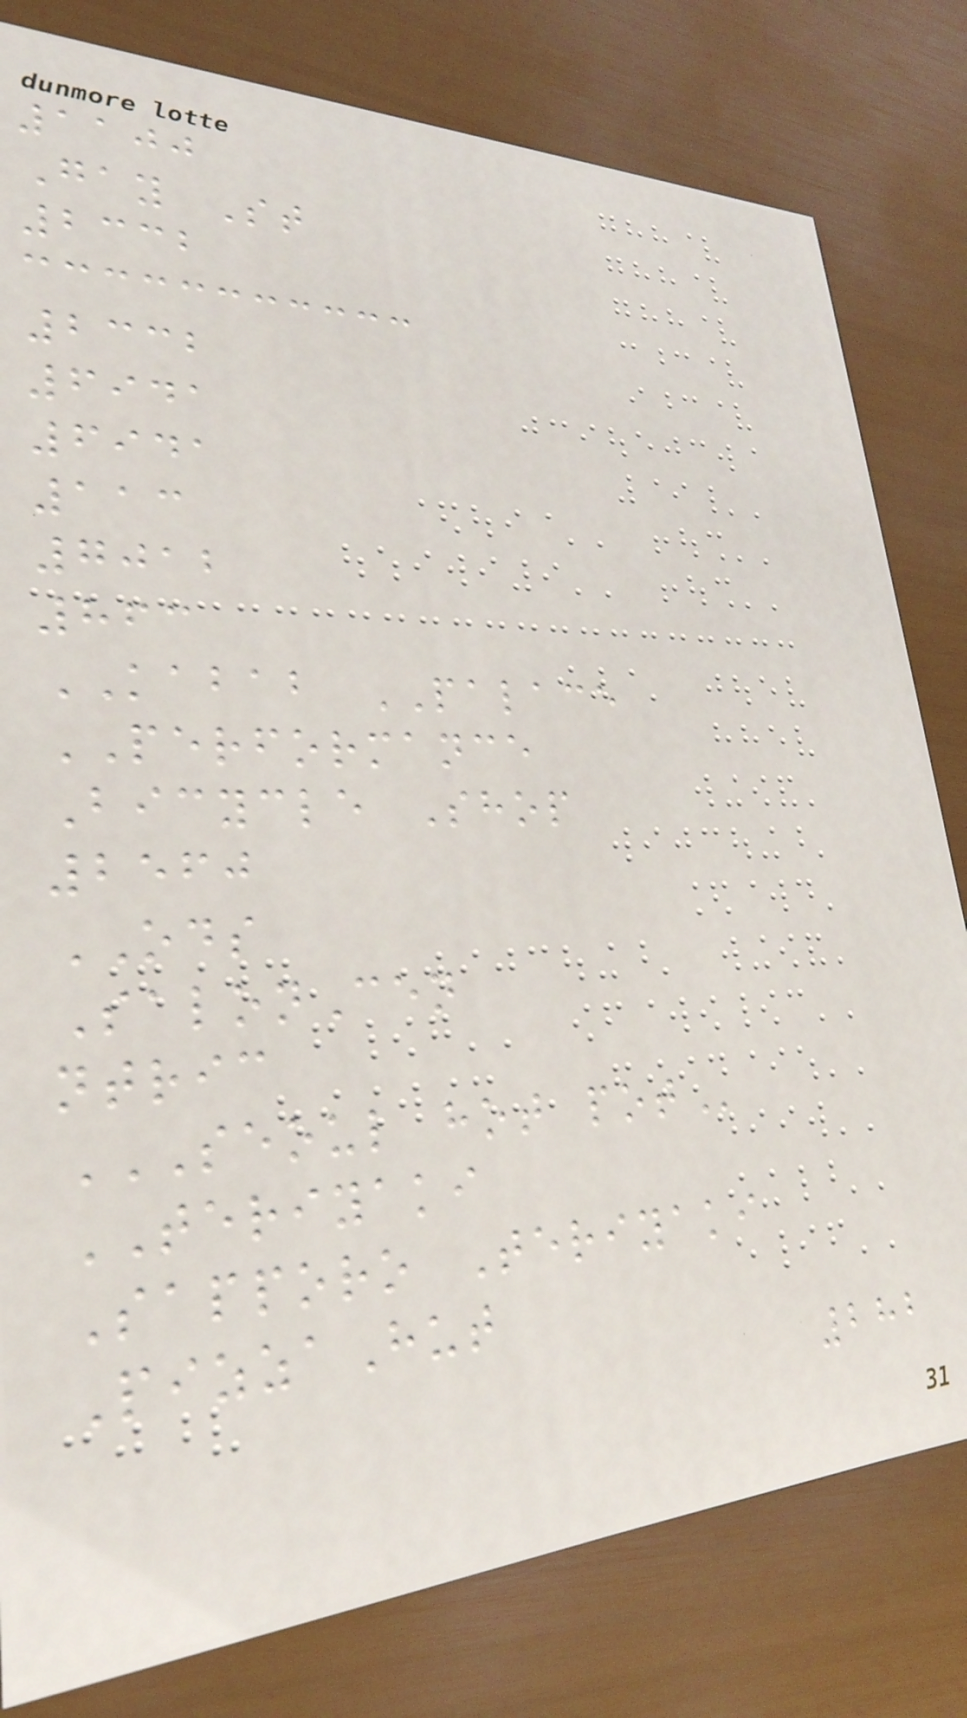1100
Gay St
2332
2332
6941
6941
113
7012
863
KABAB PALACE
PERFORMANCE
Bicycle Shop
2560
ODS
SalonCen
ntric
SEOUL HOT POT
TERIYAKI
Sapporo Teriyaki
PizzaHut
282
